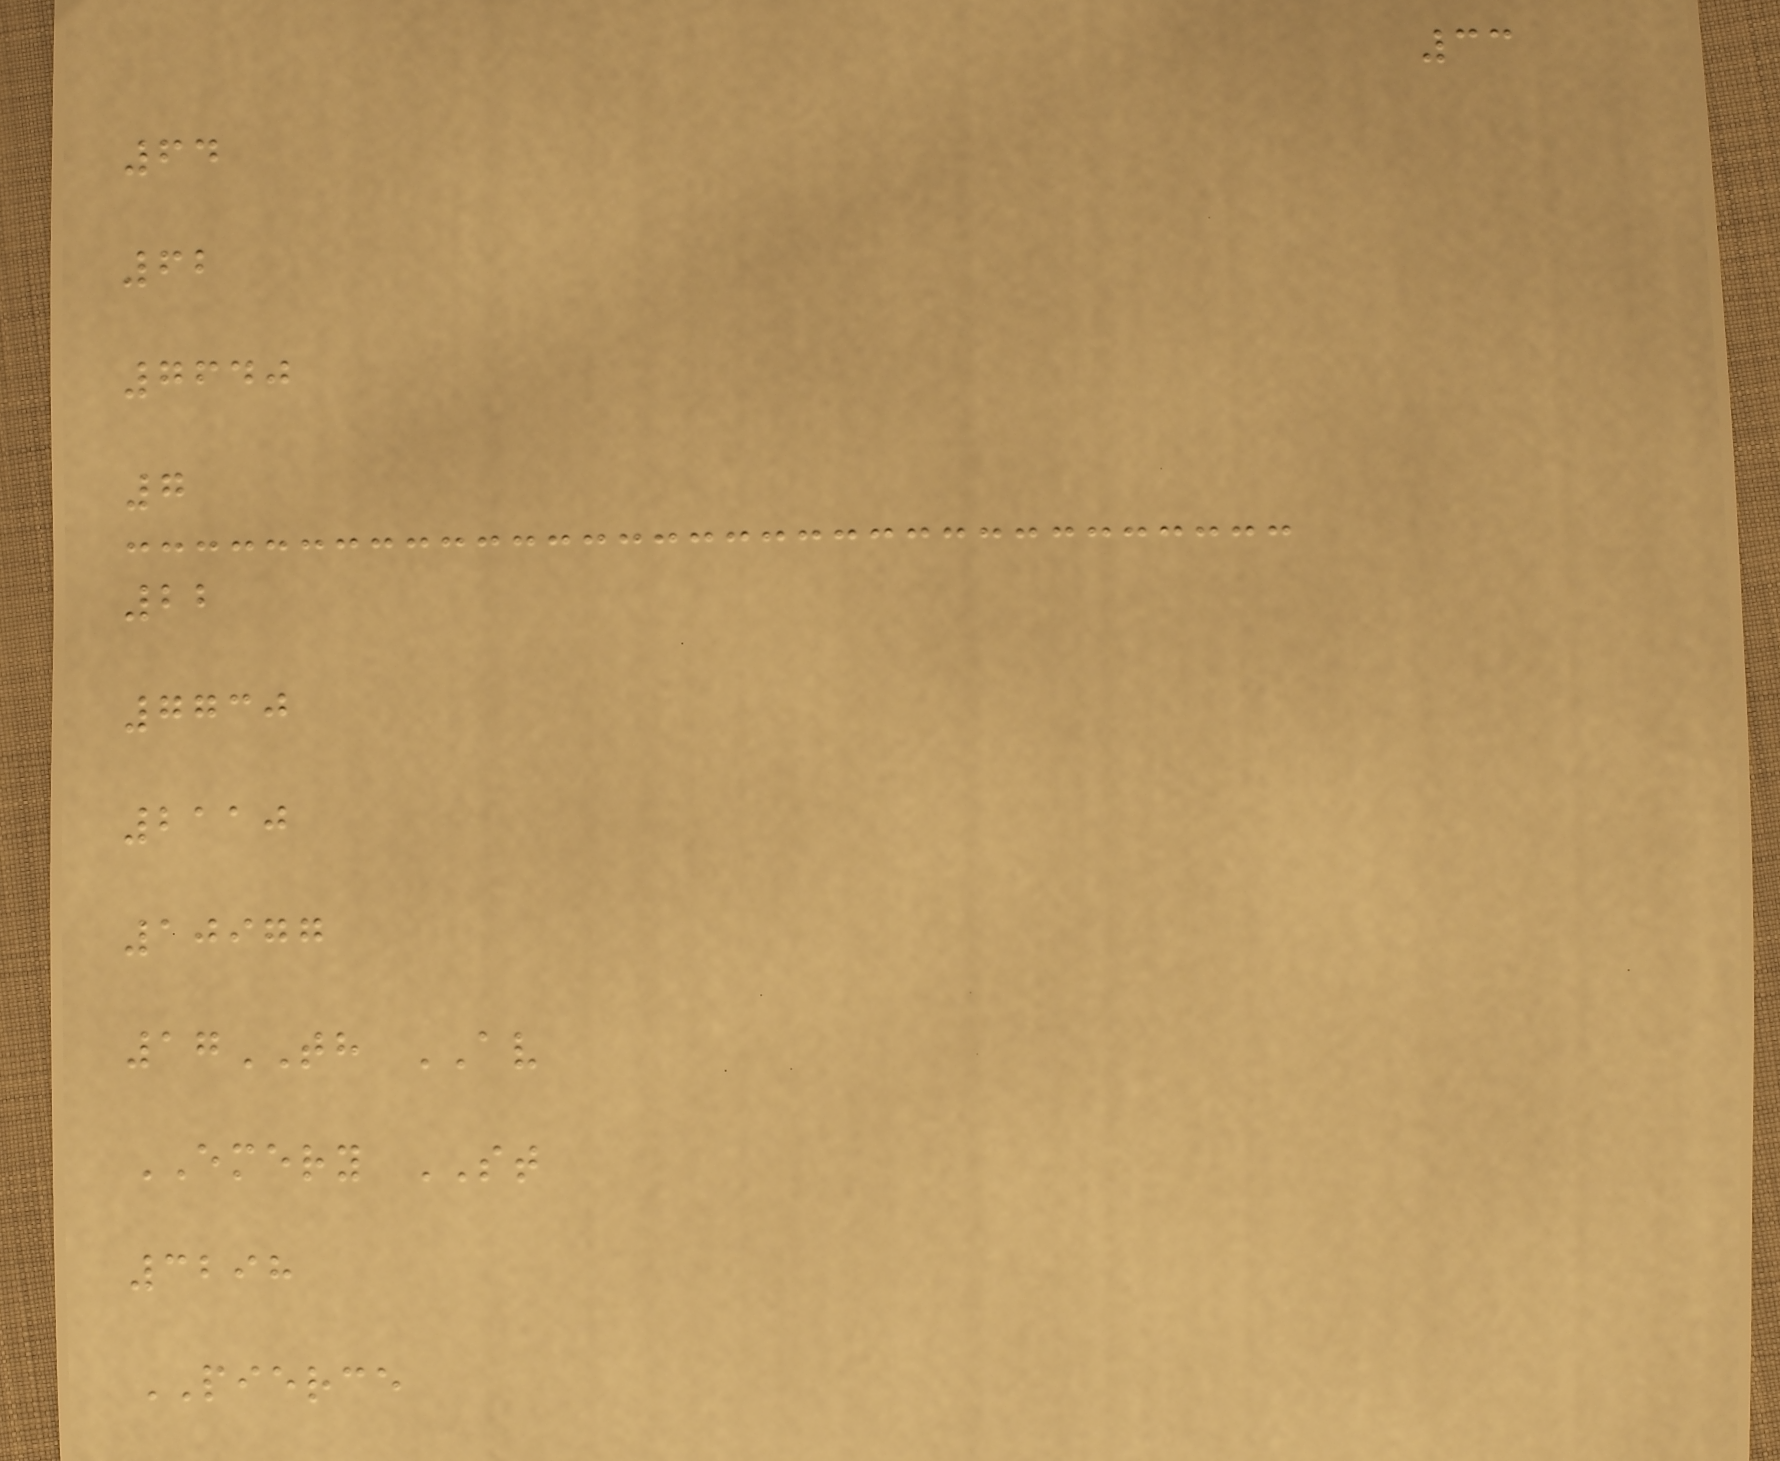33
64
62
7640
7
22
7730
2110
10977
17TH AV
EMERY ST
3298
PIERCE
